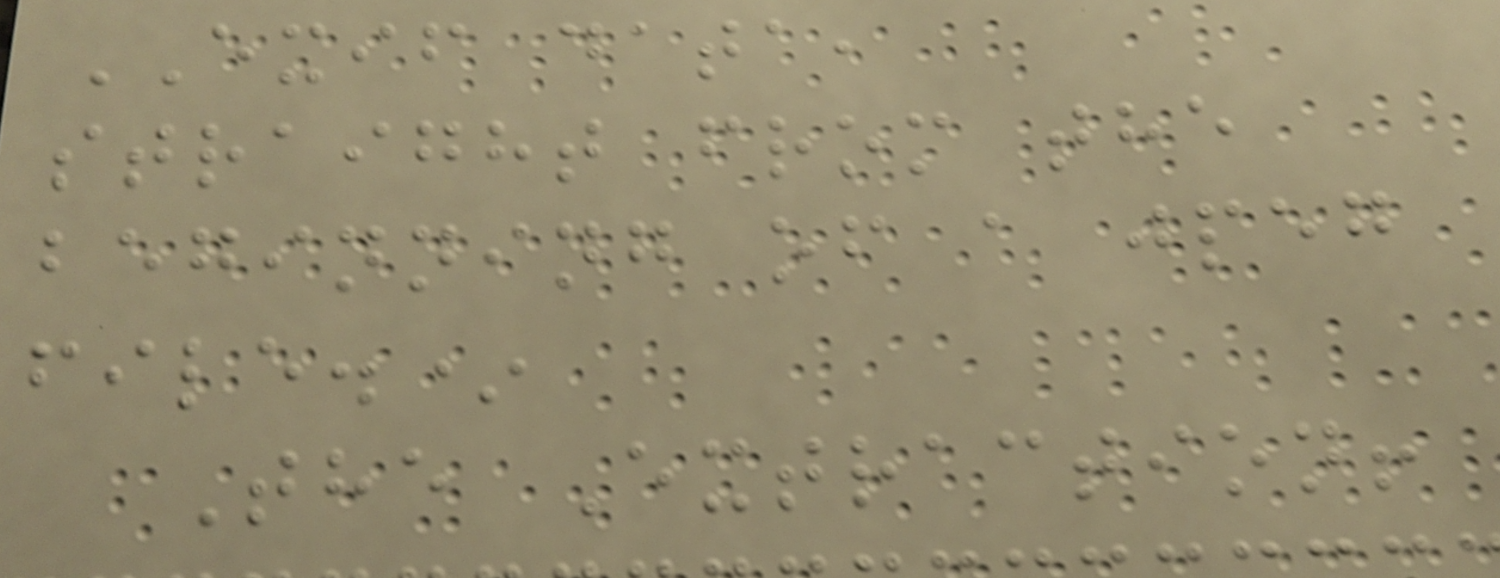EXIF data,
straight from the
beginning of a jpeg
file.*
The Extraction!
